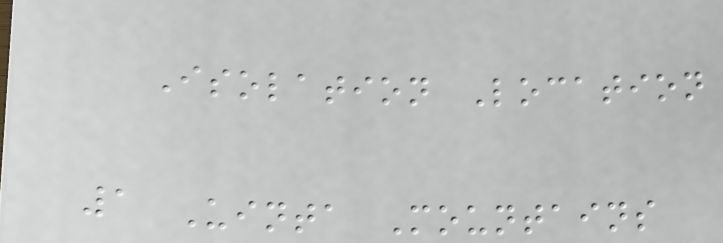Isolation Location
1 Uinta Mountains
